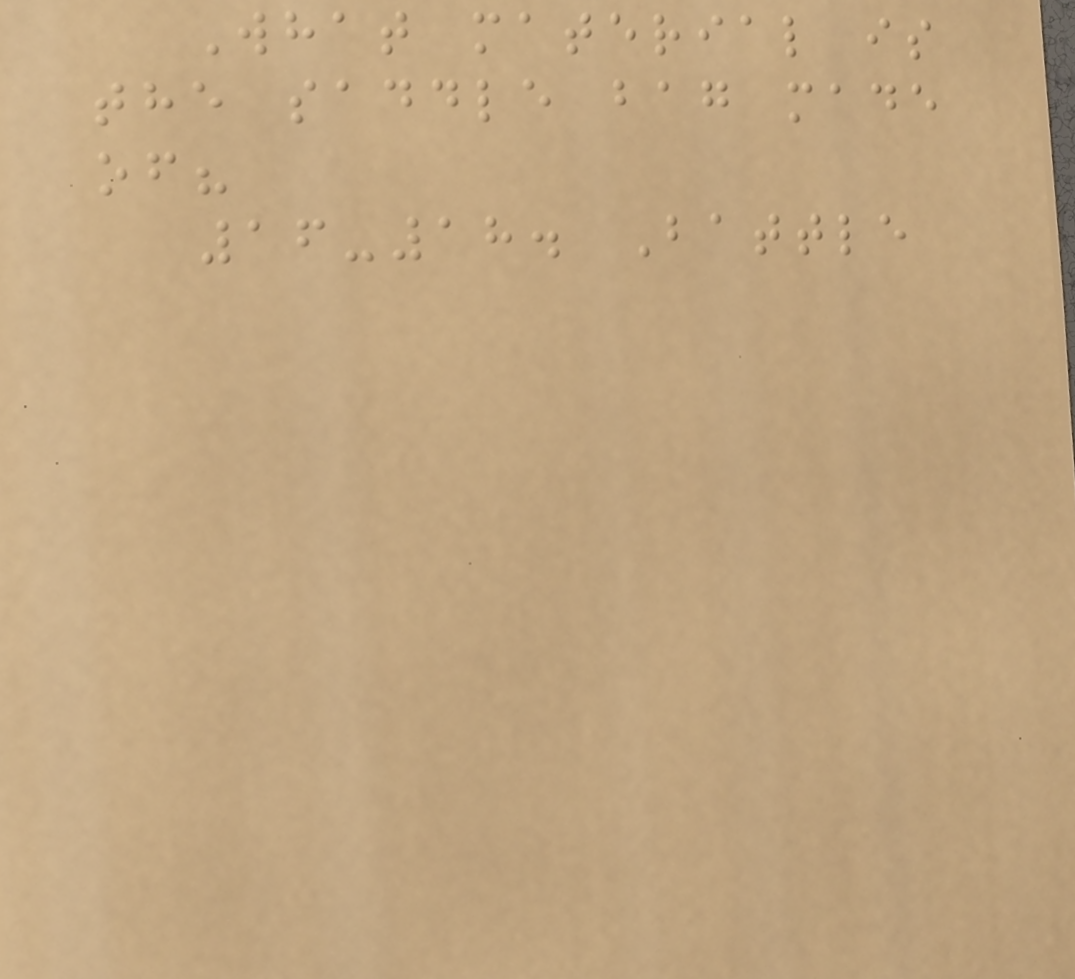What material is
the saddle bag made
of?
16-18. Battle
